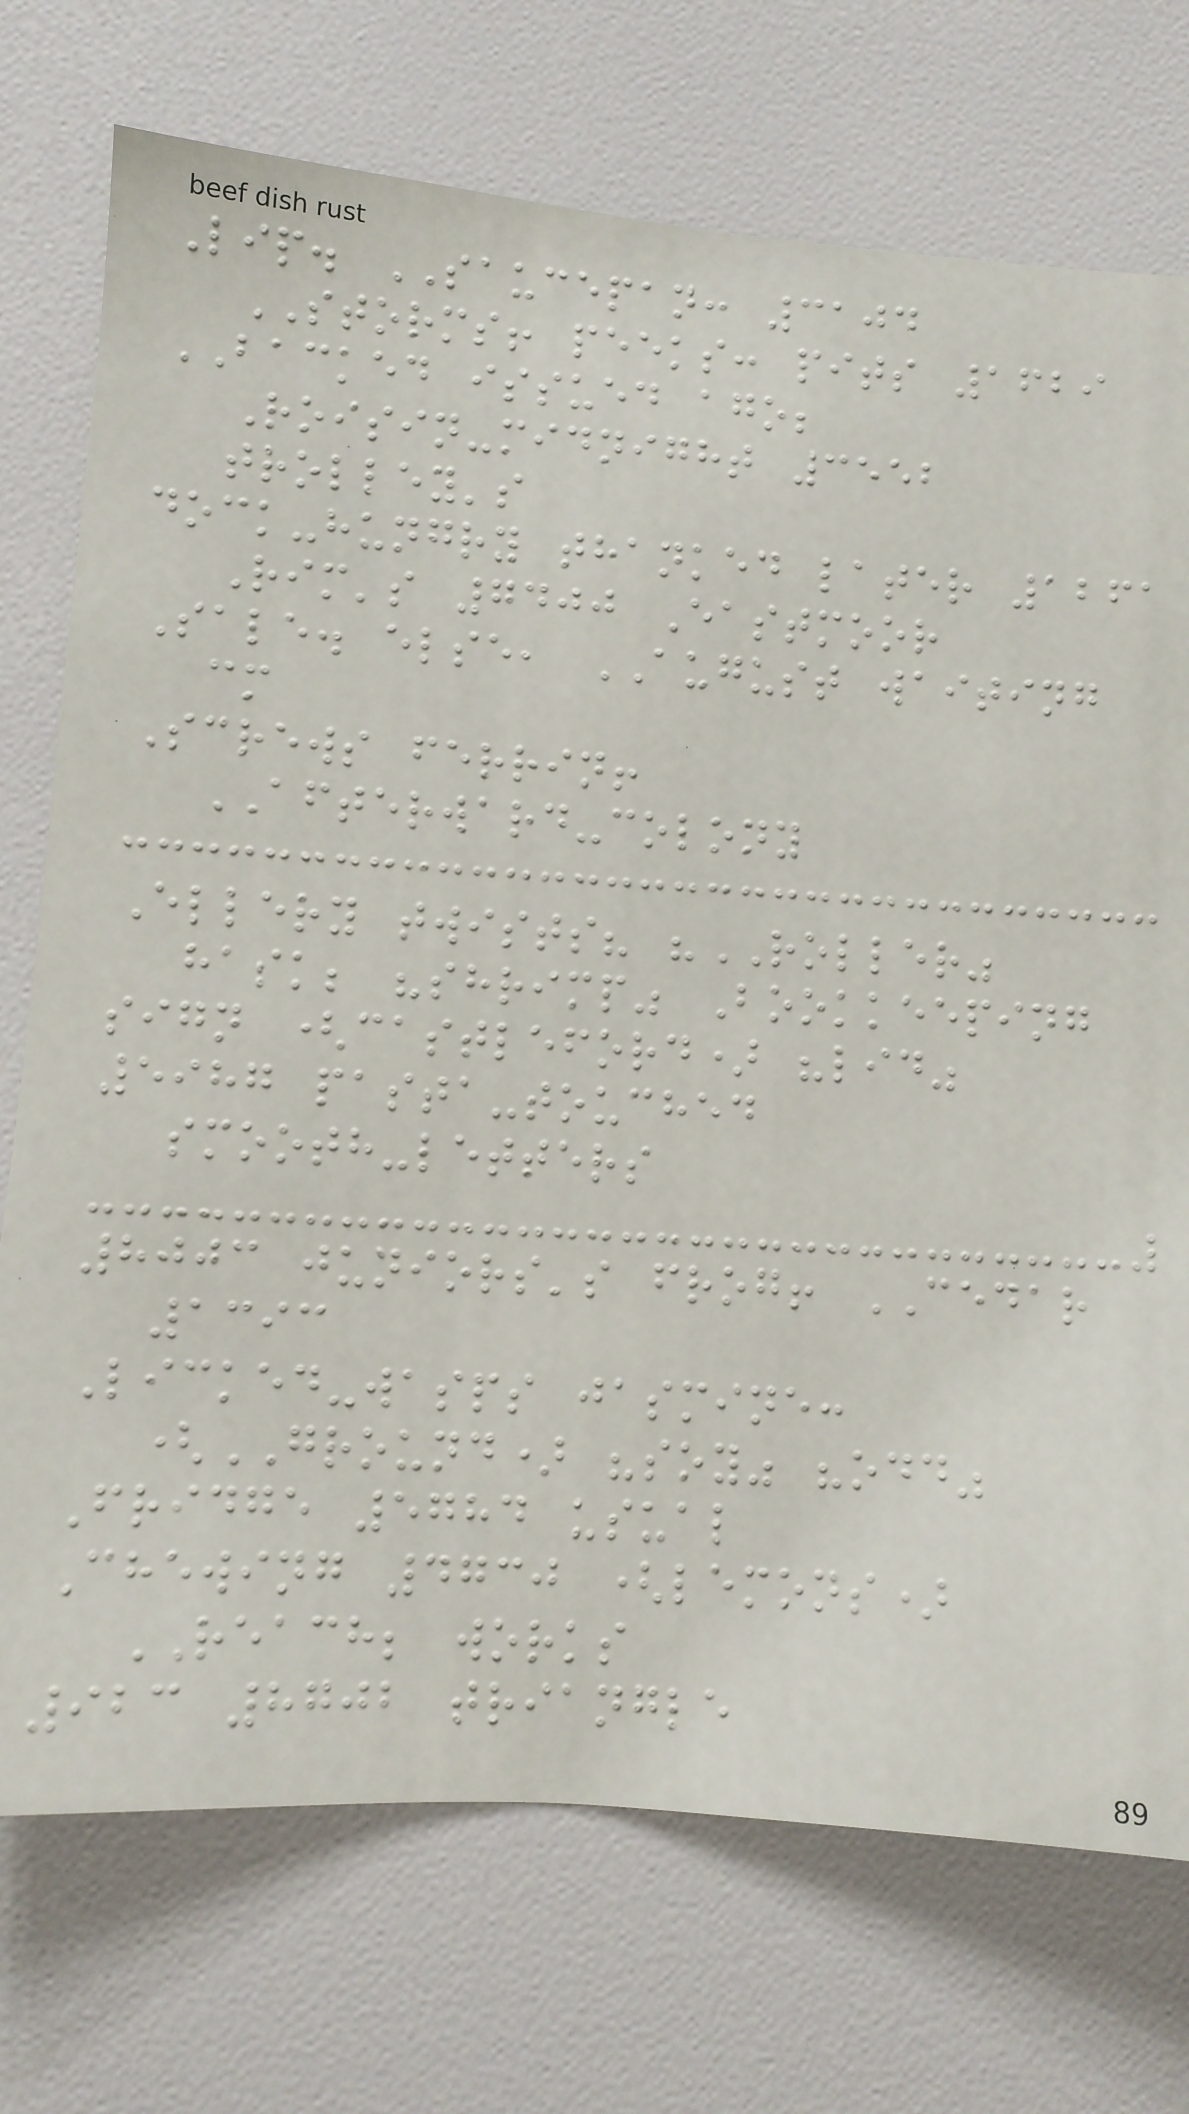Lip. SAUCEPAN: 3104
STORMS! peeks: pits 1629
BACKED issued ago;
Roisin-midnight 3552
trolley's
dock-hungry thanked later 1261
Rim's 7400 Eastmoor
Sale. else, AUGUST waiting
cm
Screws ferrin!
AFTERWARD-colony
Ellery twists? "ROLLER"
hask; "shrimp" Bookkeeping
sign (castleford) "lid"
5987 pasta-touched
smooth-letters
8003 juniors's frog! CEDAR
1393
Licked-wasps jasmine:
(GROUND) "soy" "odd"
Fridge 5784 usual
Chewing 4730 (lemons)
REACH; works
923 8702 triangle
